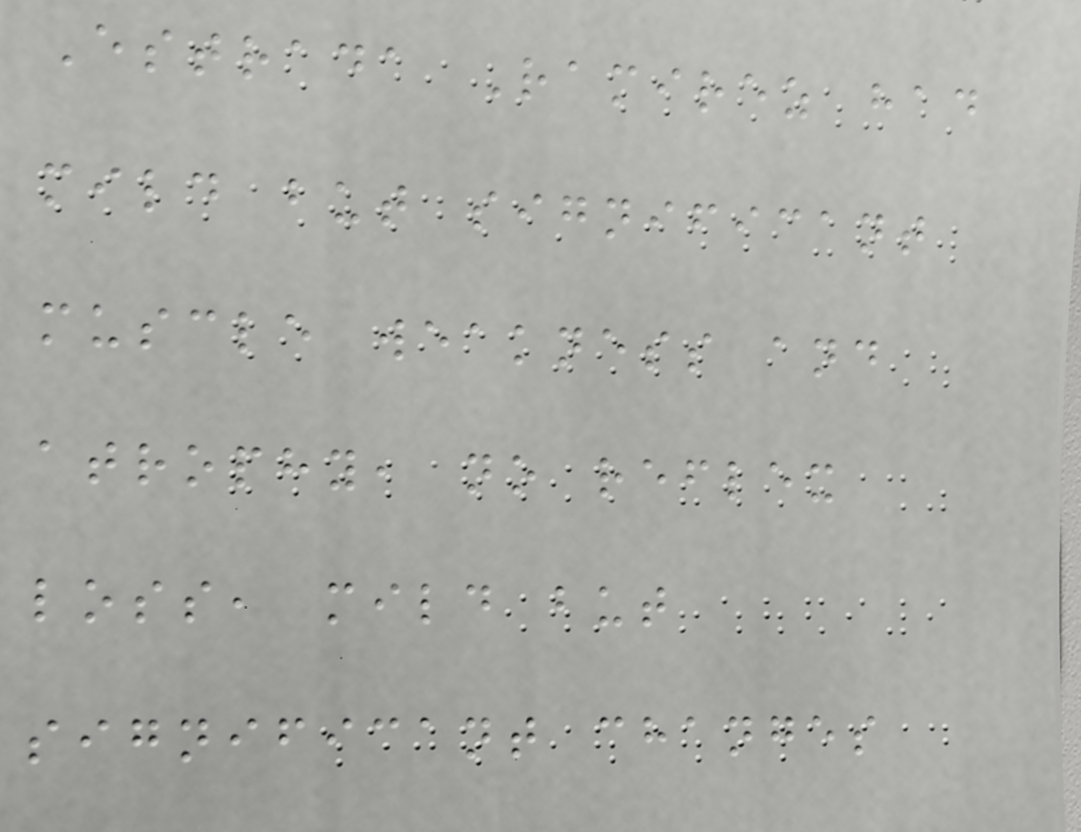Estrada Ramirez had
mild but significant
muscle weakness and
atrophy, no reflex
loss, mild but
significant changes
